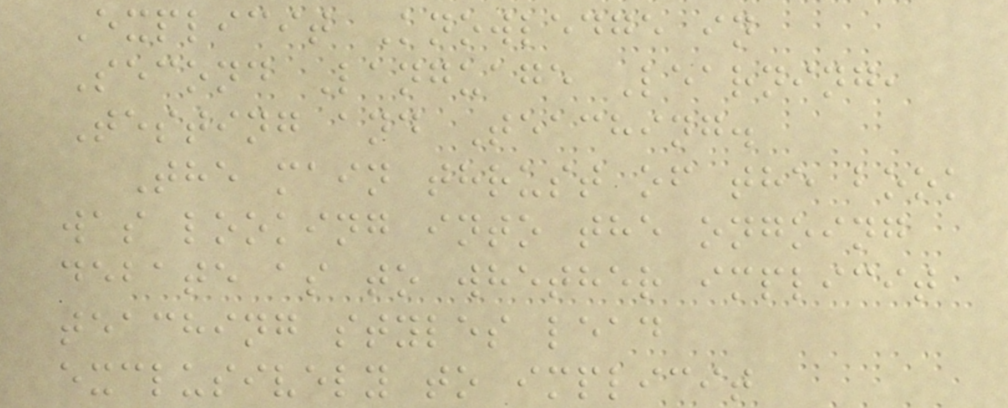Explicit Knowledge in
Second Language Learning,
Testing and Teaching.
The main thrust of the book
was looking into the ongoing
debate as to whether implicit
teaching styles lead
exclusively to implicit
